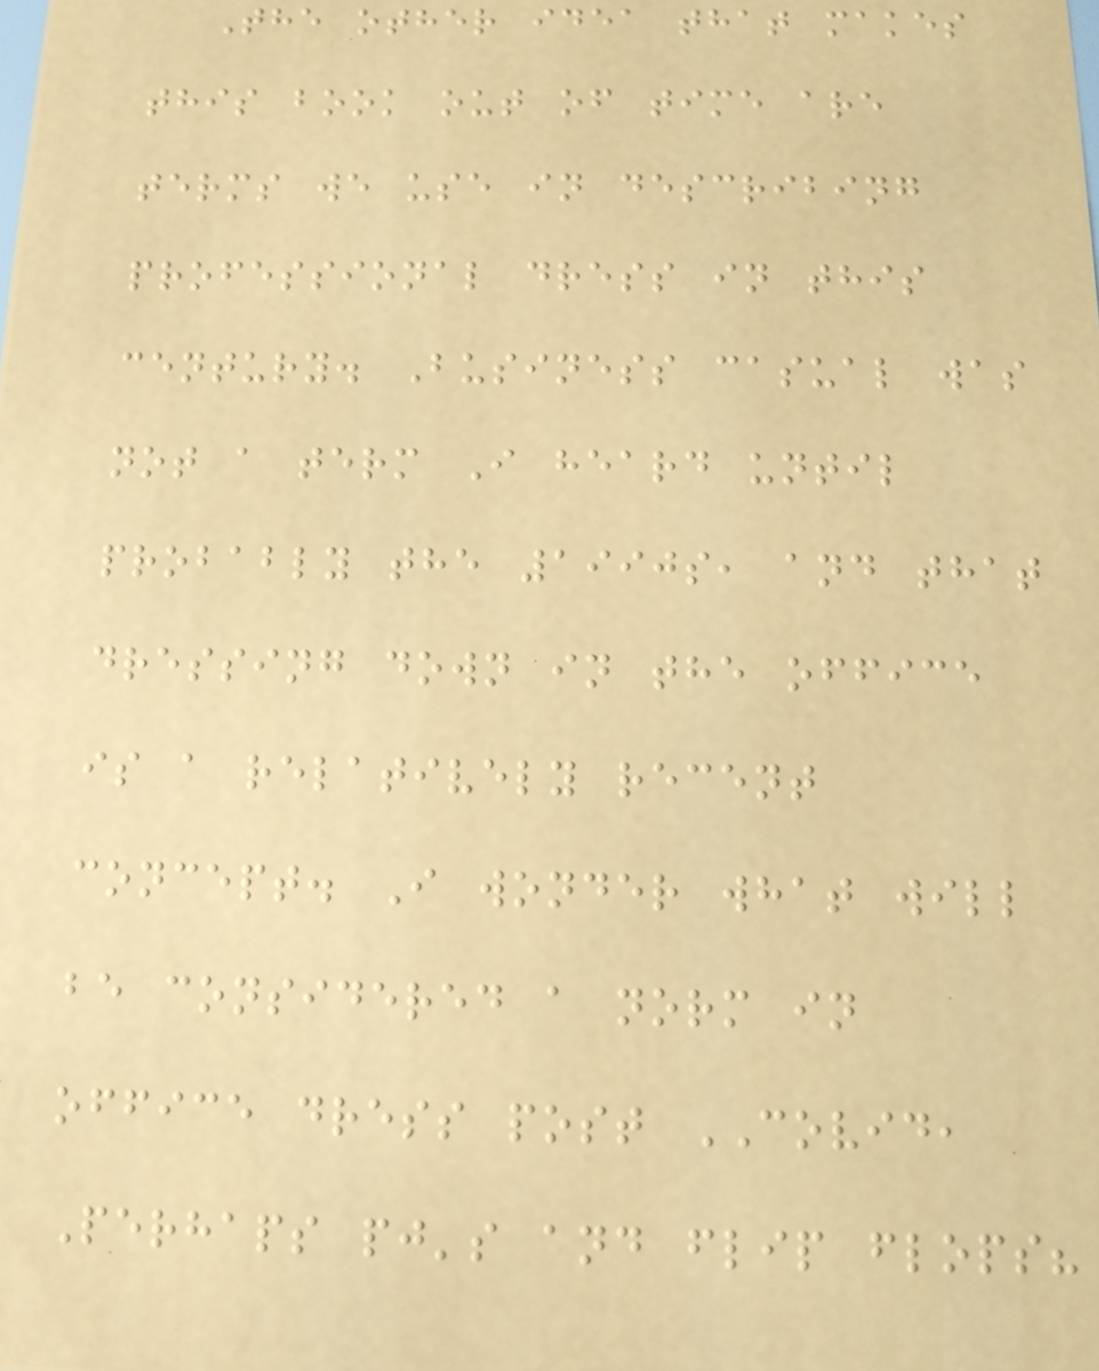The other idea that makes
this book out of time are
terms we use in describing
professional dress in this
century. Business casual was
not a term I heard until
probably the 1990s, and that
dressing down in the office
is a relatively recent
concept. I wonder what will
be considered a norm in
office dress post COVID,
Perhaps pj's and flip flops?
